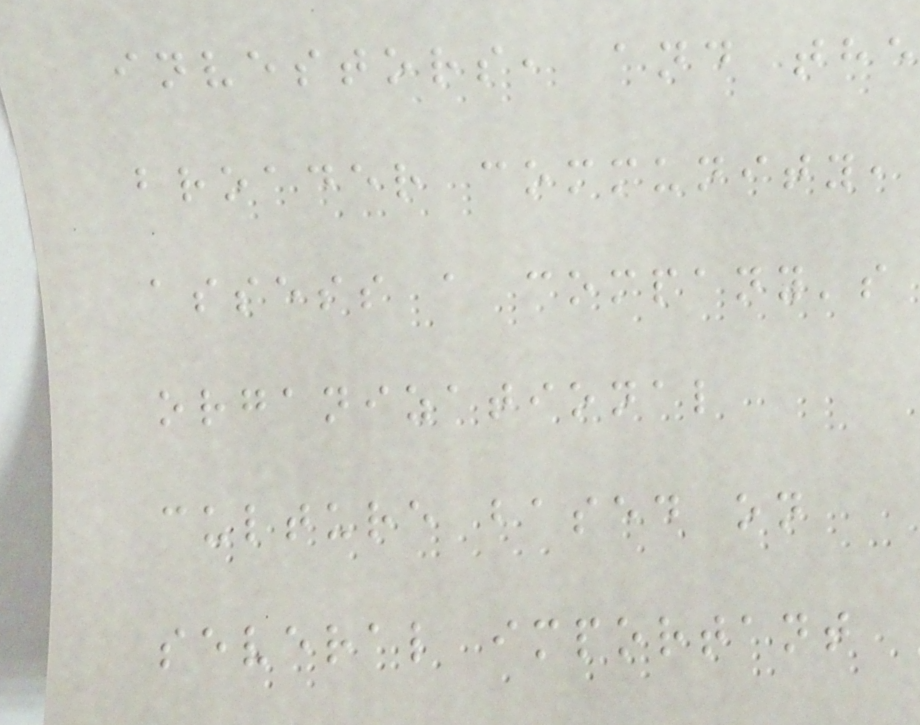investors, and the
broader community,
assess a company's
organizational
culture based on
several important
